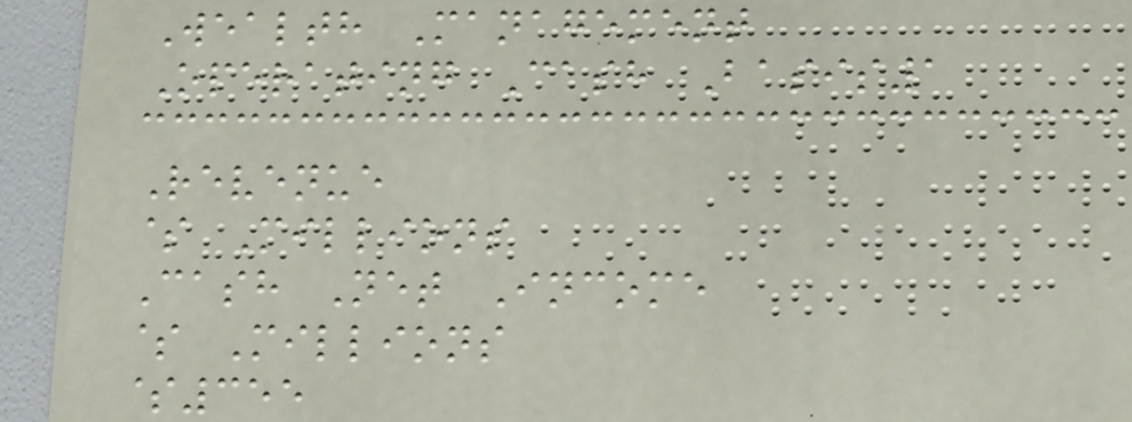Wealth Management
Operating Cash Basis1
Revenue
$ Millions
Cash Net Income
$ Millions
$355
